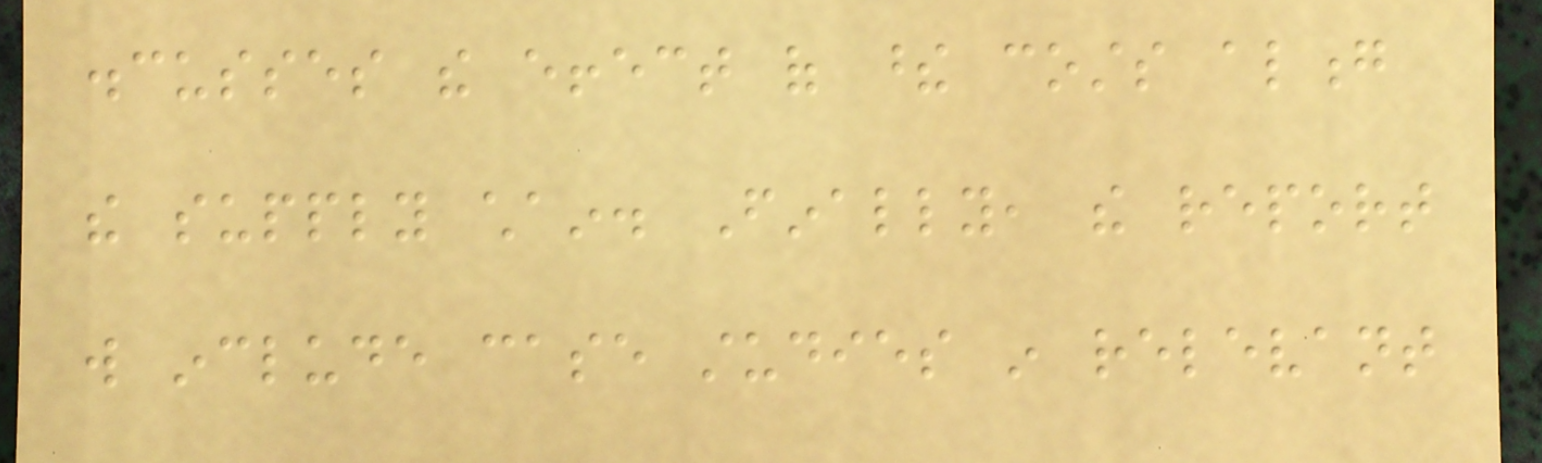discusses the effect of these costs along
the supply chain. Finally, the report
will include case studies in relevant
